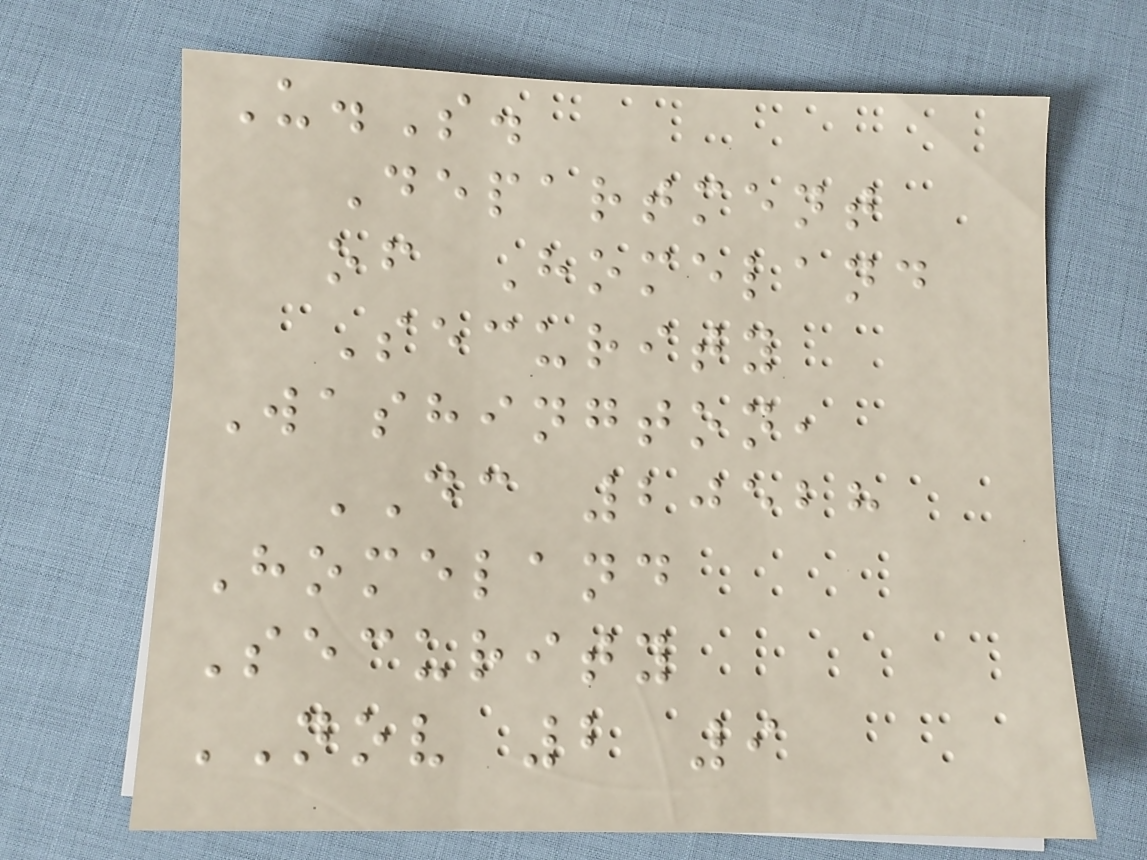U.S.
Department
of Homeland
Security
Washington,
DC 20528
Homeland
Security
NOV 2 9
